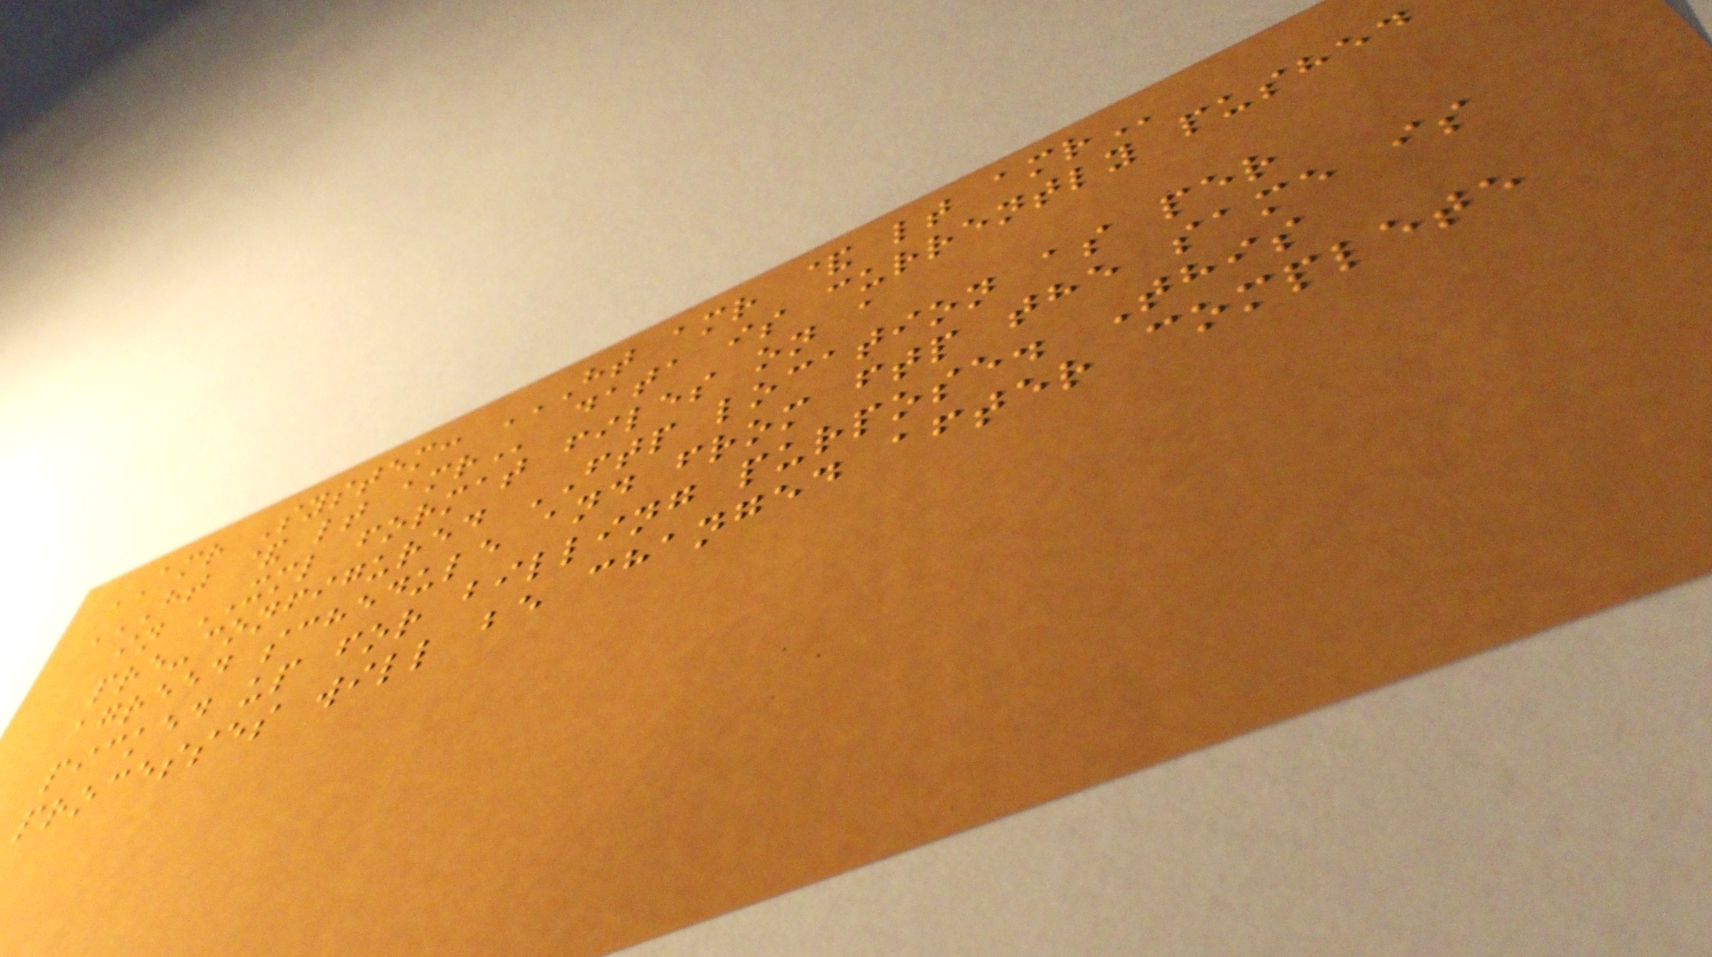AMR System: HT AMR & LT AMR
HT & LT AMR data is currently pushed
in XML format files on a
pre-configured FTP location as per
agreed schedule and from ftp the same is
picked up for billing purpose. This
processes will be changed after complete
